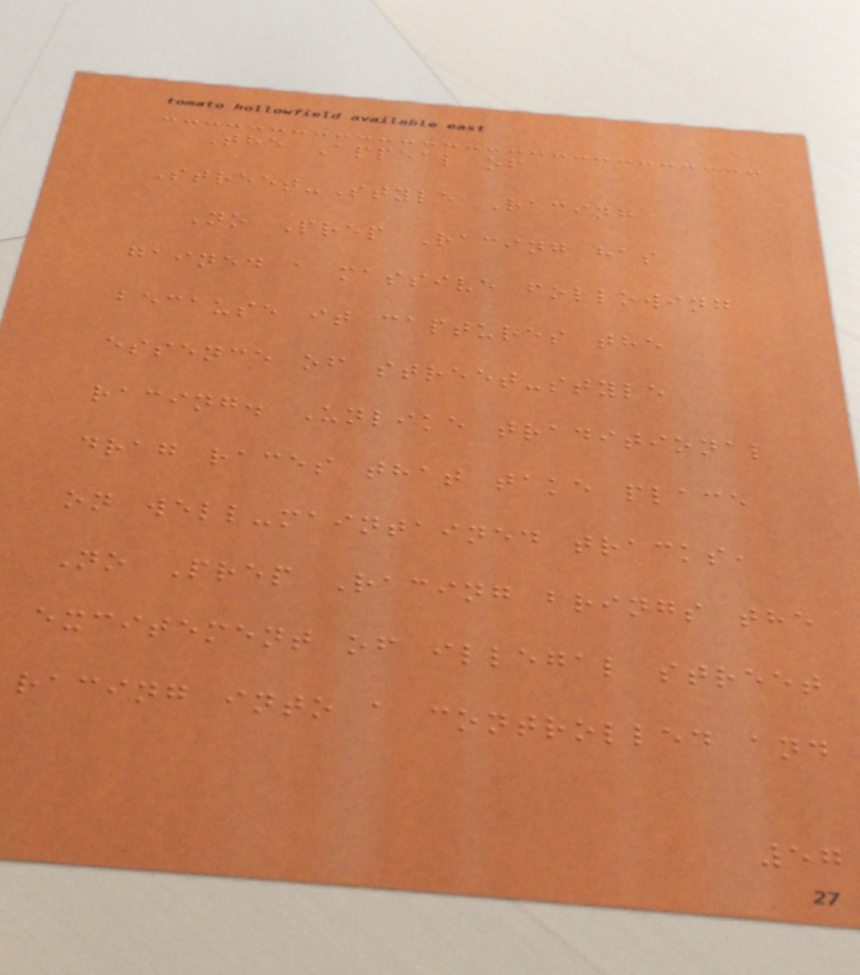The Appeal of
Street-Style Racing
No Prep Racing has
gained a massive following
because it captures the
essence of street-style
racing. Unlike traditional
drag races that take place
on well-maintained tracks,
No Prep Racing brings the
excitement of illegal street
racing into a controlled and
57
